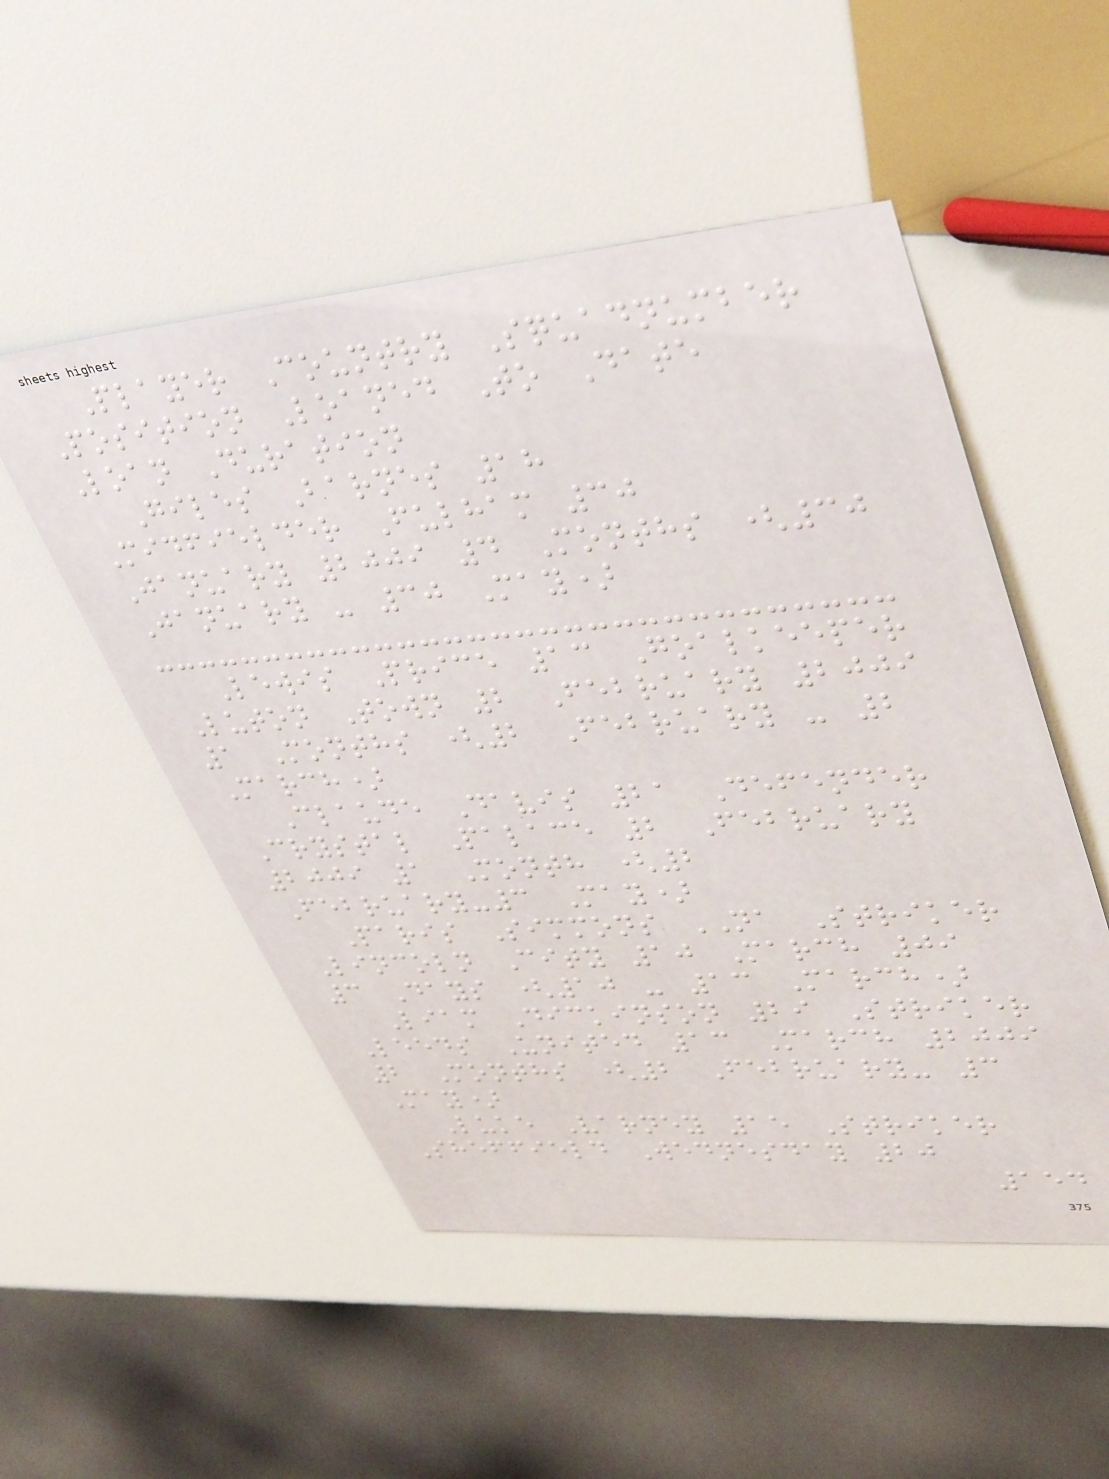Player Country Squadnumber
Position Loaned To Date
Loan Duration
Giles Barnes 18
Midfielder Fulham 30
January 2009 4 Months (30
January - 30 May)
Lewis Price 13 Goalkeeper
Luton Town 2 February 2009
1 Months (2 February - 2
March)
Claude Davis 21 Defender
Crystal Palace 2 February
2009 1 Month (2
February-3 May)
Paris Simmons NA Striker
Lincoln City 10 March 09
3 Days (10 - 13 March)
Liam Dickinson 29 Striker
Leeds United 13 March 2009
2 Months (2 February- 3
May)
Luke Varney 15 Striker
Sheffield Wednesday 20
154
